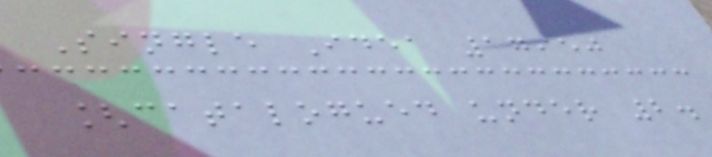Single Idea 17950
[catalogued under 2.
